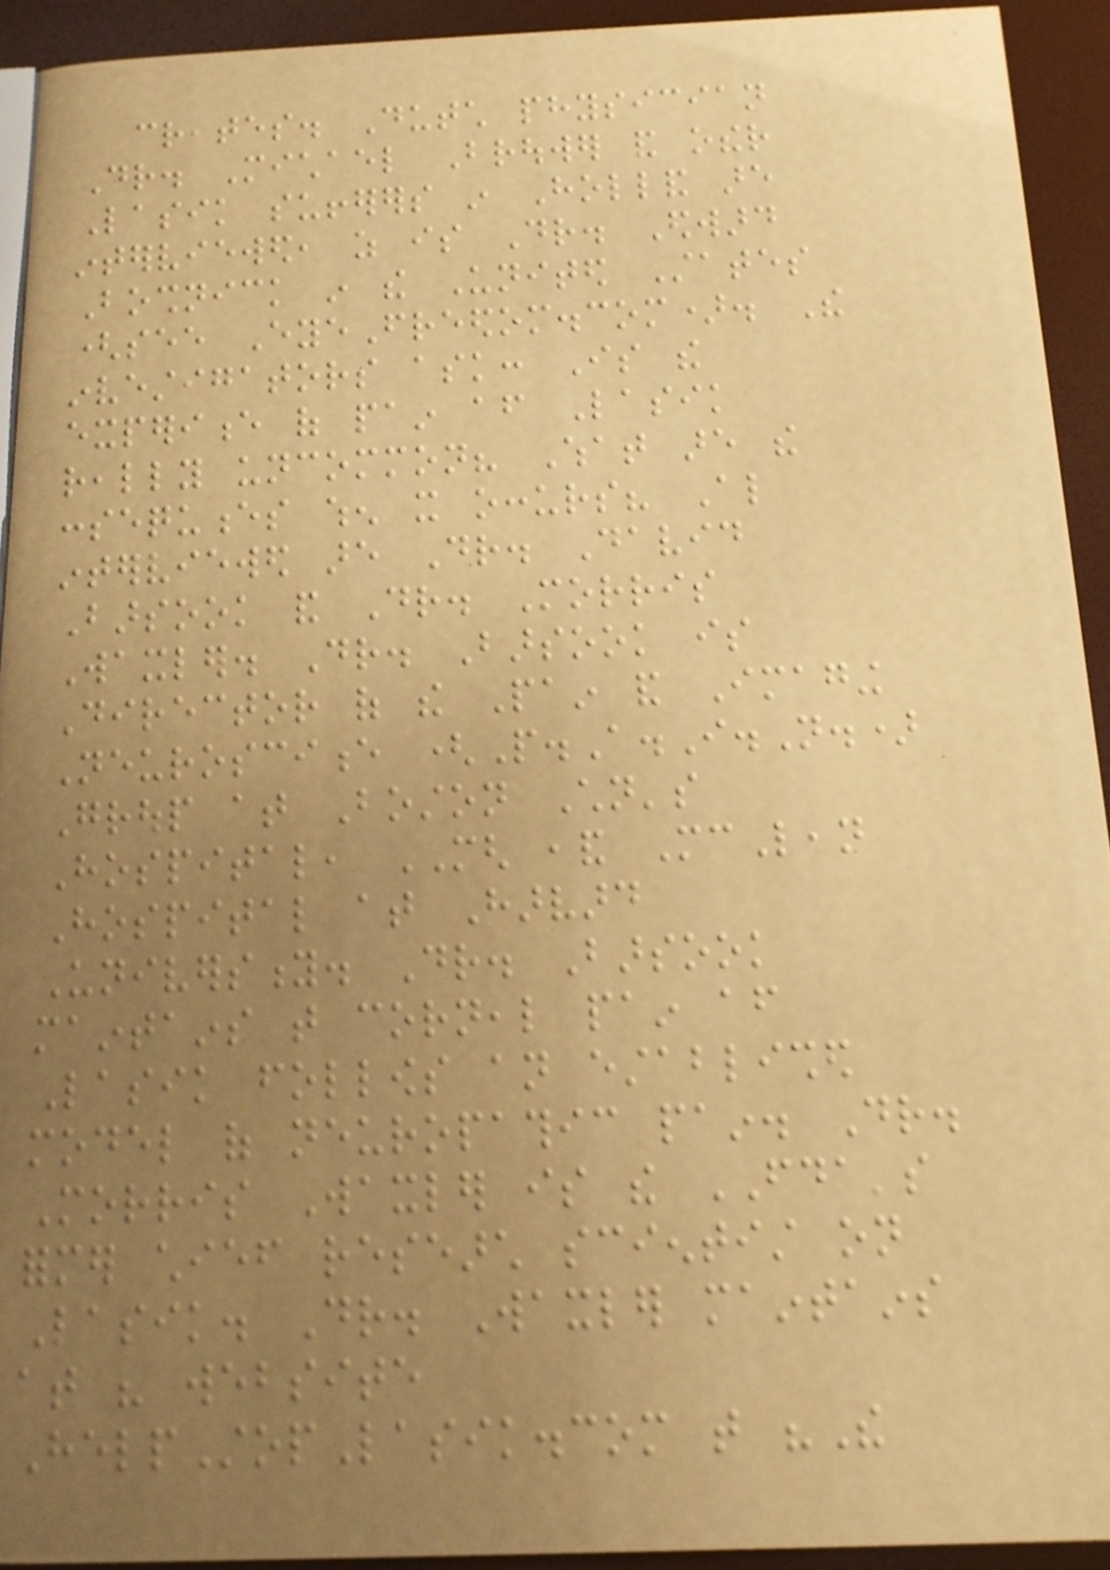creates. Dutch physician
Dr. Michael Brouwer and other
Lasik sufferers in Holland are
interviewed, as is Dr. Edward
Boshnick in the United States
(see EyeFreedom.com). The
investigators ask: Is the
experience of pain after Lasik
really uncommon? What are the
consequences when it occurs? Also
interviewed are Dr. David
Barsook and Dr. Morris
Waxler. Dr. Barsook is
Director of the Pain and Imaging
Neuroscience (P.A.I.N.)
Group at Boston Children's
Hospital, MGH ,and McLean
Hospital at Harvard
University. Dr. Barsook
maintains that corneal pain after
Lasik follows an established
model of neuropathic pain. Dr.
Morris Waxler is the FDA's
former chief research scientist on
Lasik. Dr. Waxler maintains
at his website
HelpStopLasik.com that "The
